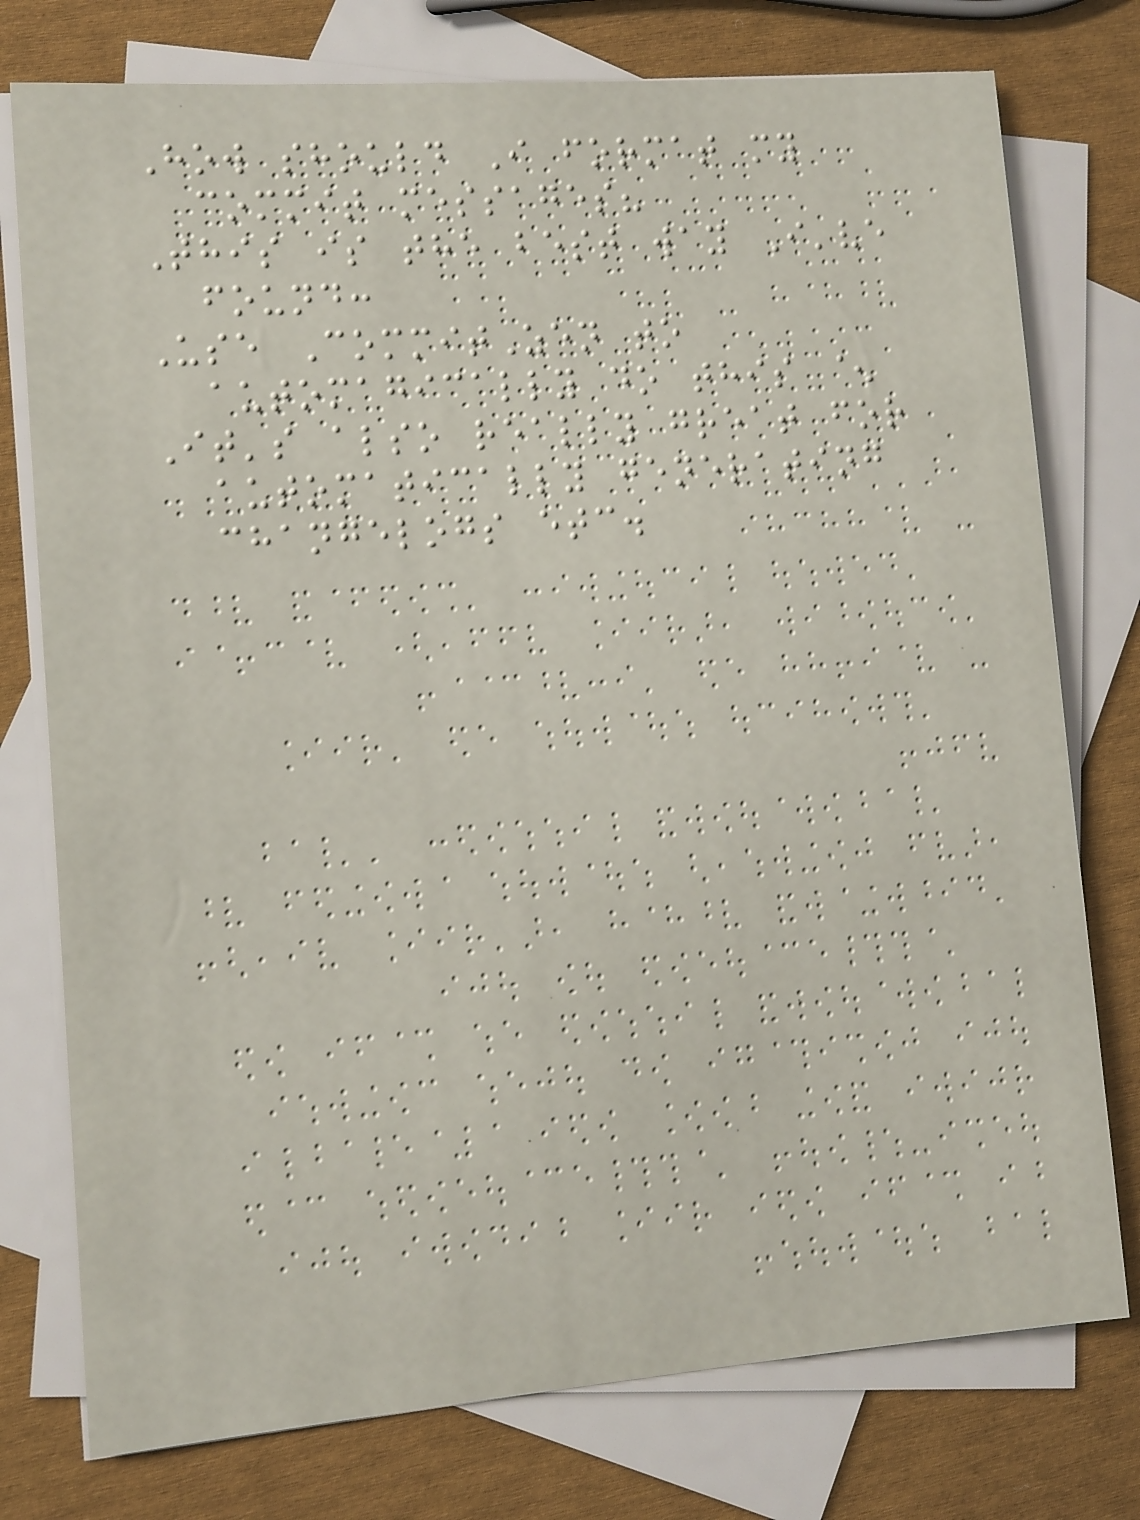How should I format my
commit messages?
This is the best way I've
found:
Use CommitZen to
automagically do this ^
It's also really great for
automatically generating
changelogs etc.
